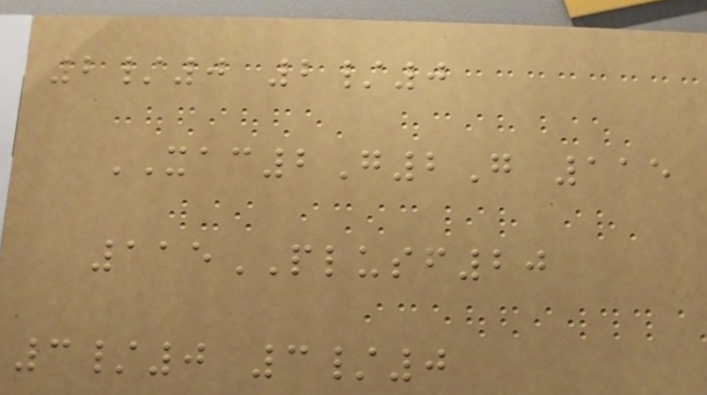2/0 2/0
XAC2G2G 115
115PLUSF20
3/0 3/0
